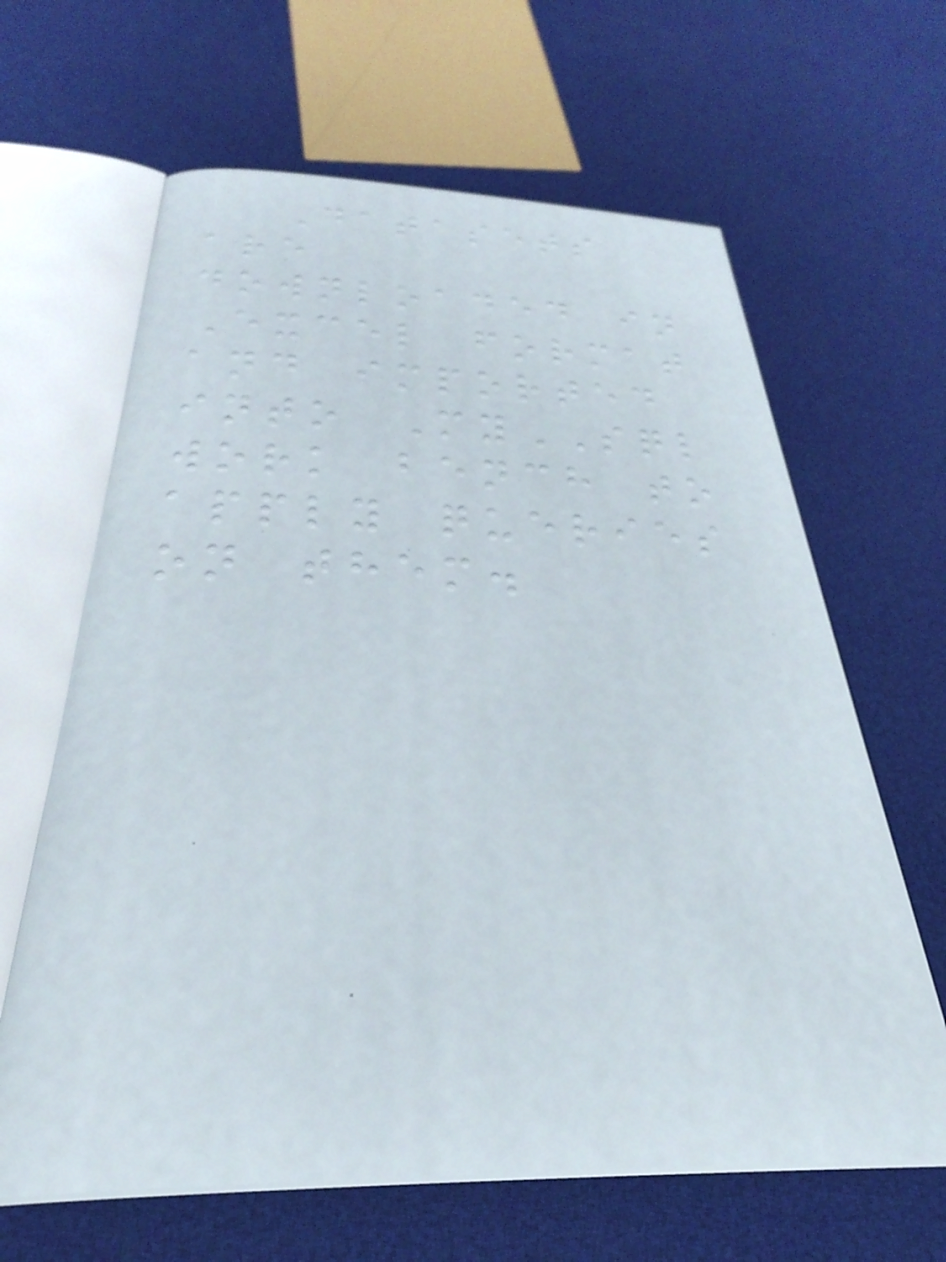Datasets
are
downloaded in
Excel format
and imported
into MySQL
work bench to
apply queries
on them.
